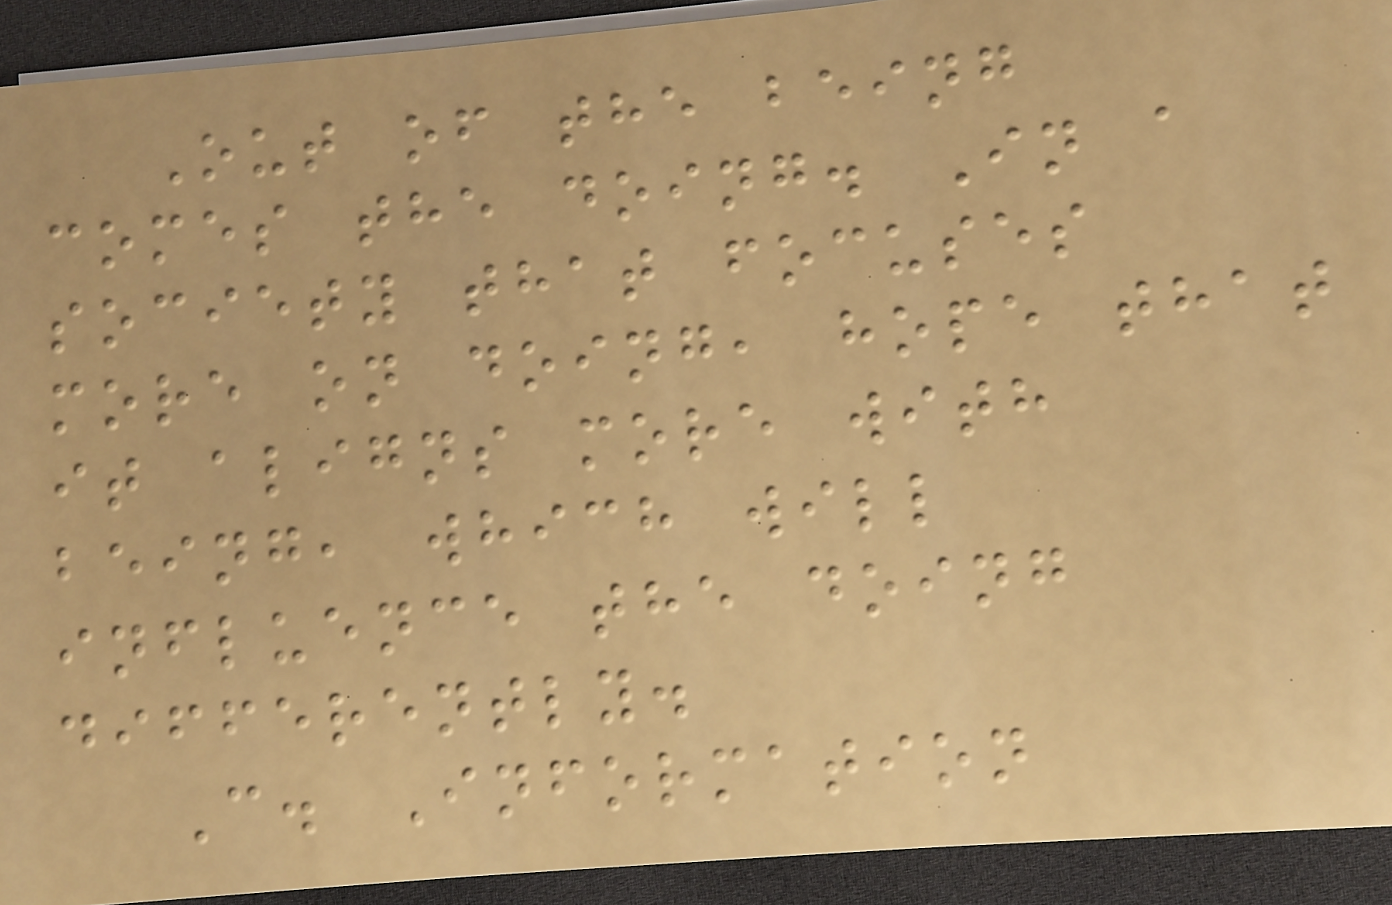Out of the being
comes the doing. In a
society that focuses
more on doing, hope that
it aligns more with
being, which will
influence the doing
differently.
C. Information
